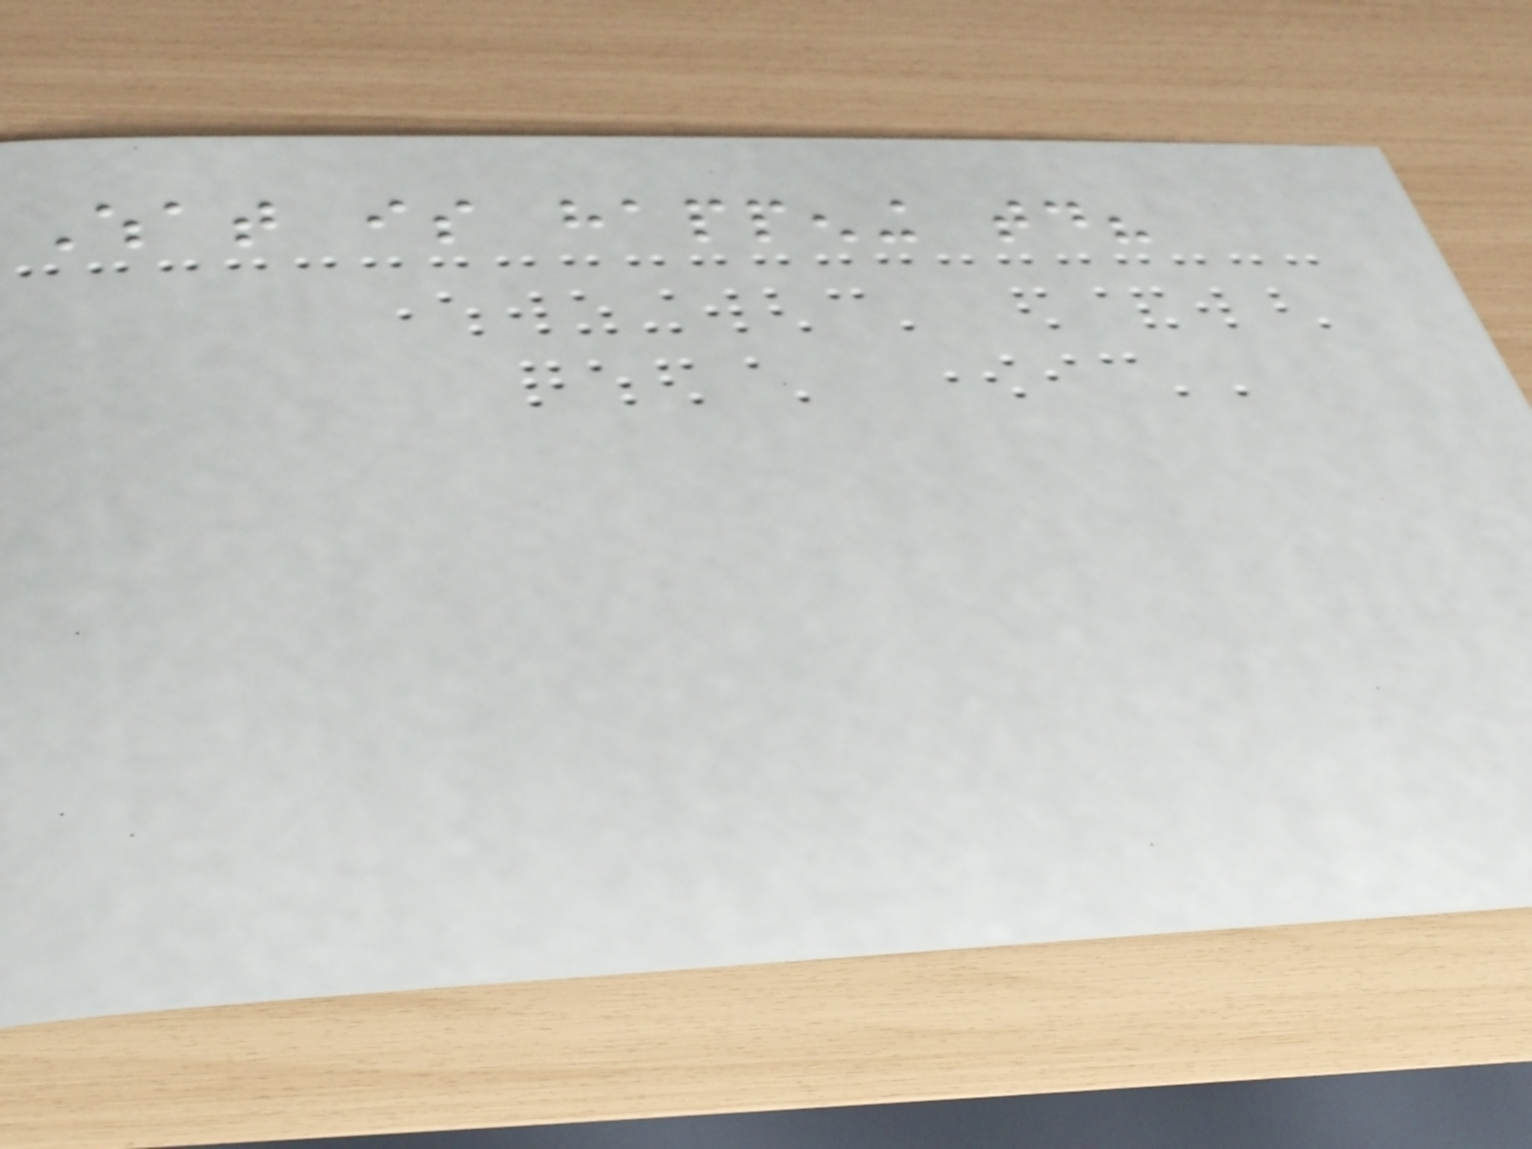What is happening today?
